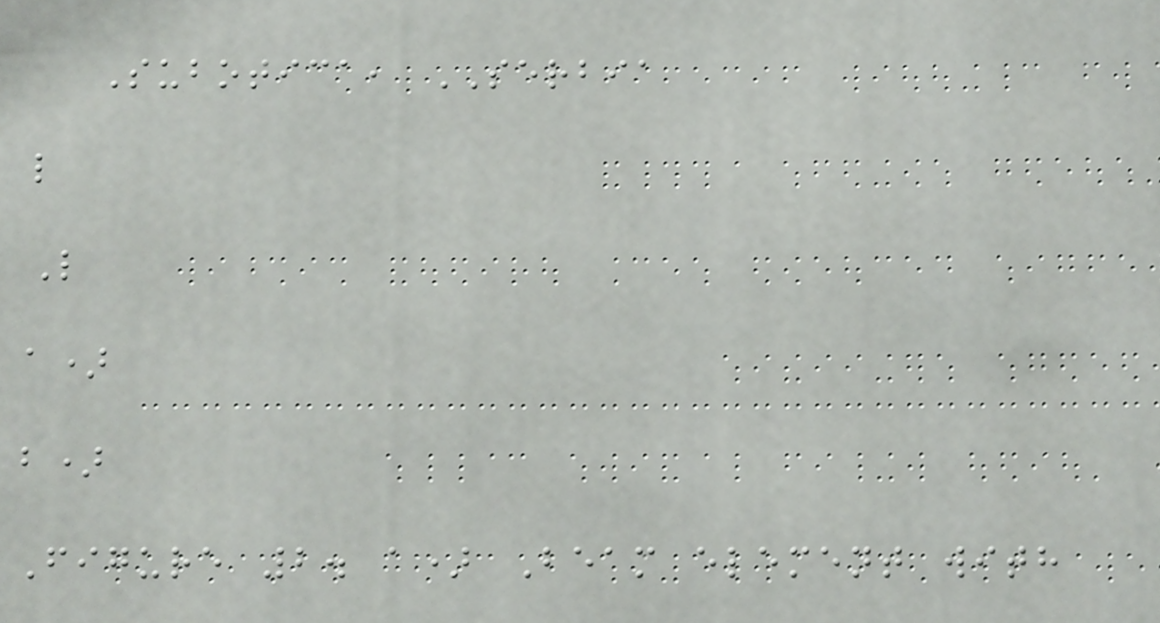Subotica, SERBIA
l
L
a)
b)
Figure 2. a) Beam element with
